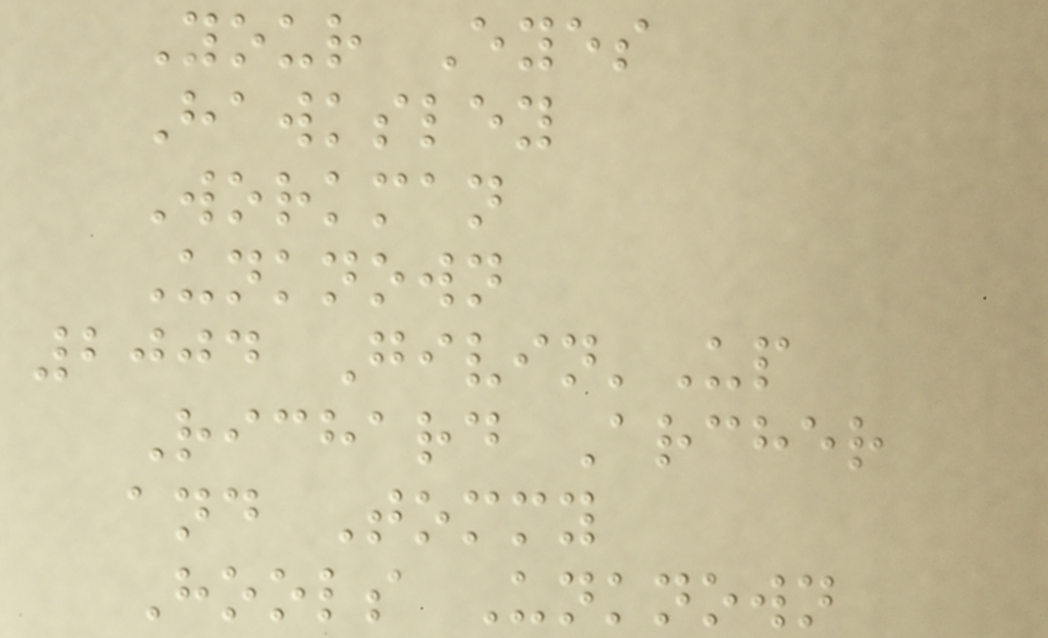Your Eyes
Hawksley
Workman
Unknown
2004 Givin'Up
Richard Archer
and Tommy
Hools Unknown
